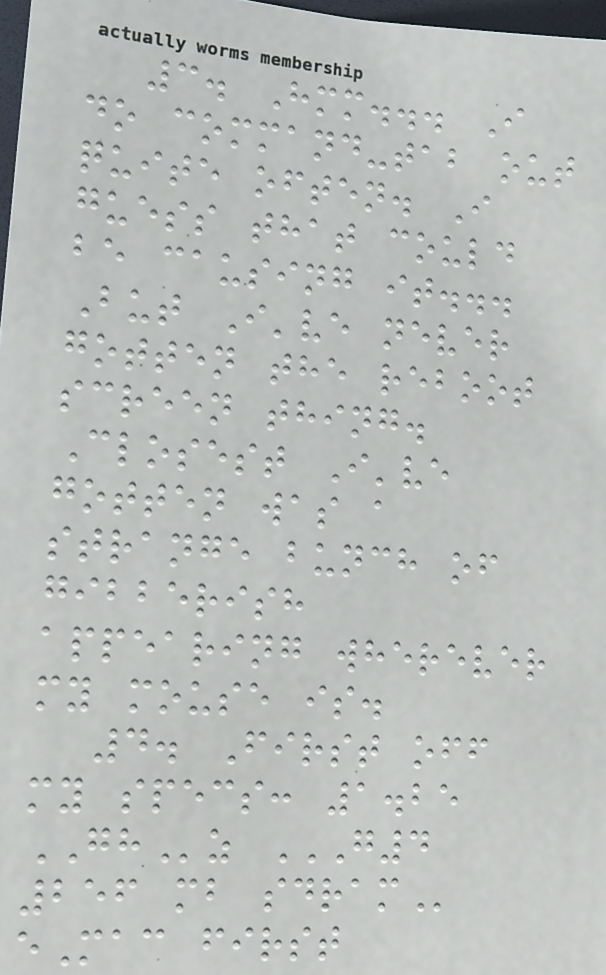3. Hmm... I
do command-tab out
quite often. I
guess that could
be causing it...
But I've never
gotten the reboot
screen thing.
Closest I've
gotten was a
strange bunch of
gibberish
appearing wherever
my mouse is.
4. First off
my specs: 1.25
GHz G4
256 MB SDRAM
eMac first
